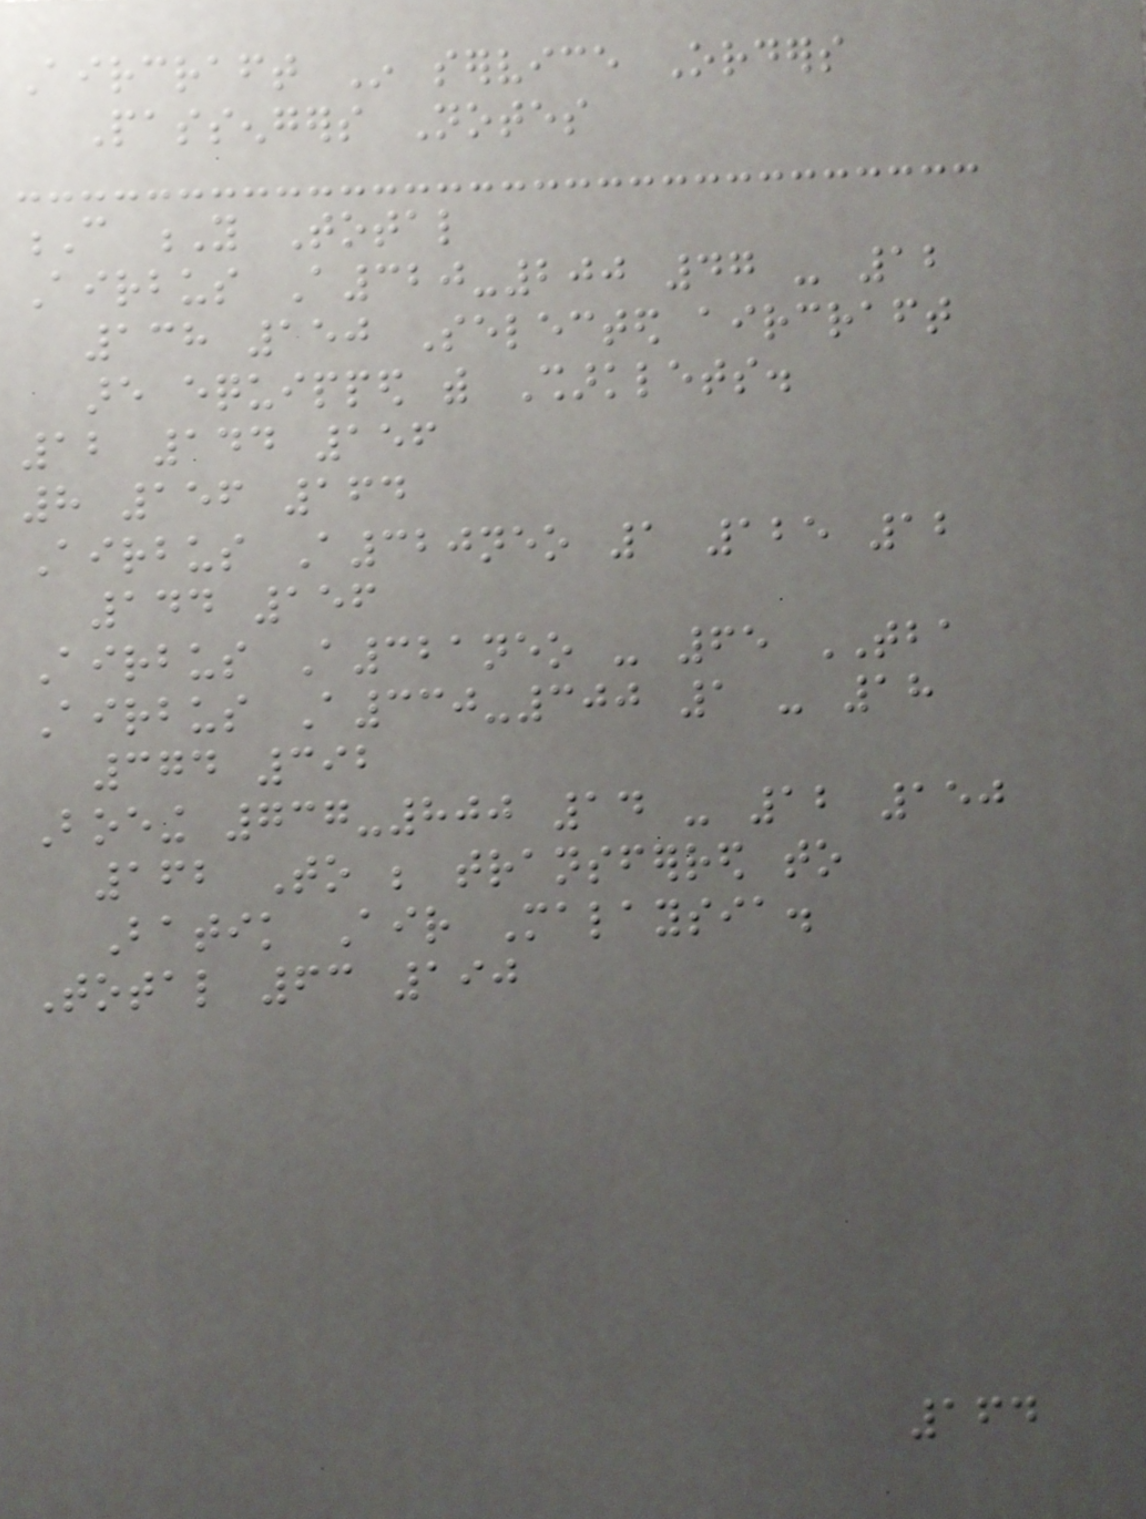Aircraft In service Orders
Passengers Notes
C Y Total
Airbus A320-200 47 - 12
138 150 Selected aircraft
are equipped with Sharklets.
12 144 156
8 156 164
Airbus A320neo 1 125 12
144 156
Airbus A321neo - 65 TBA
Airbus A330-300 1 - 18
374 392
Boeing 737-800 14 - 12 150
162 To be transferred to
Batik Air Malaysia.
Total 63 190
164
